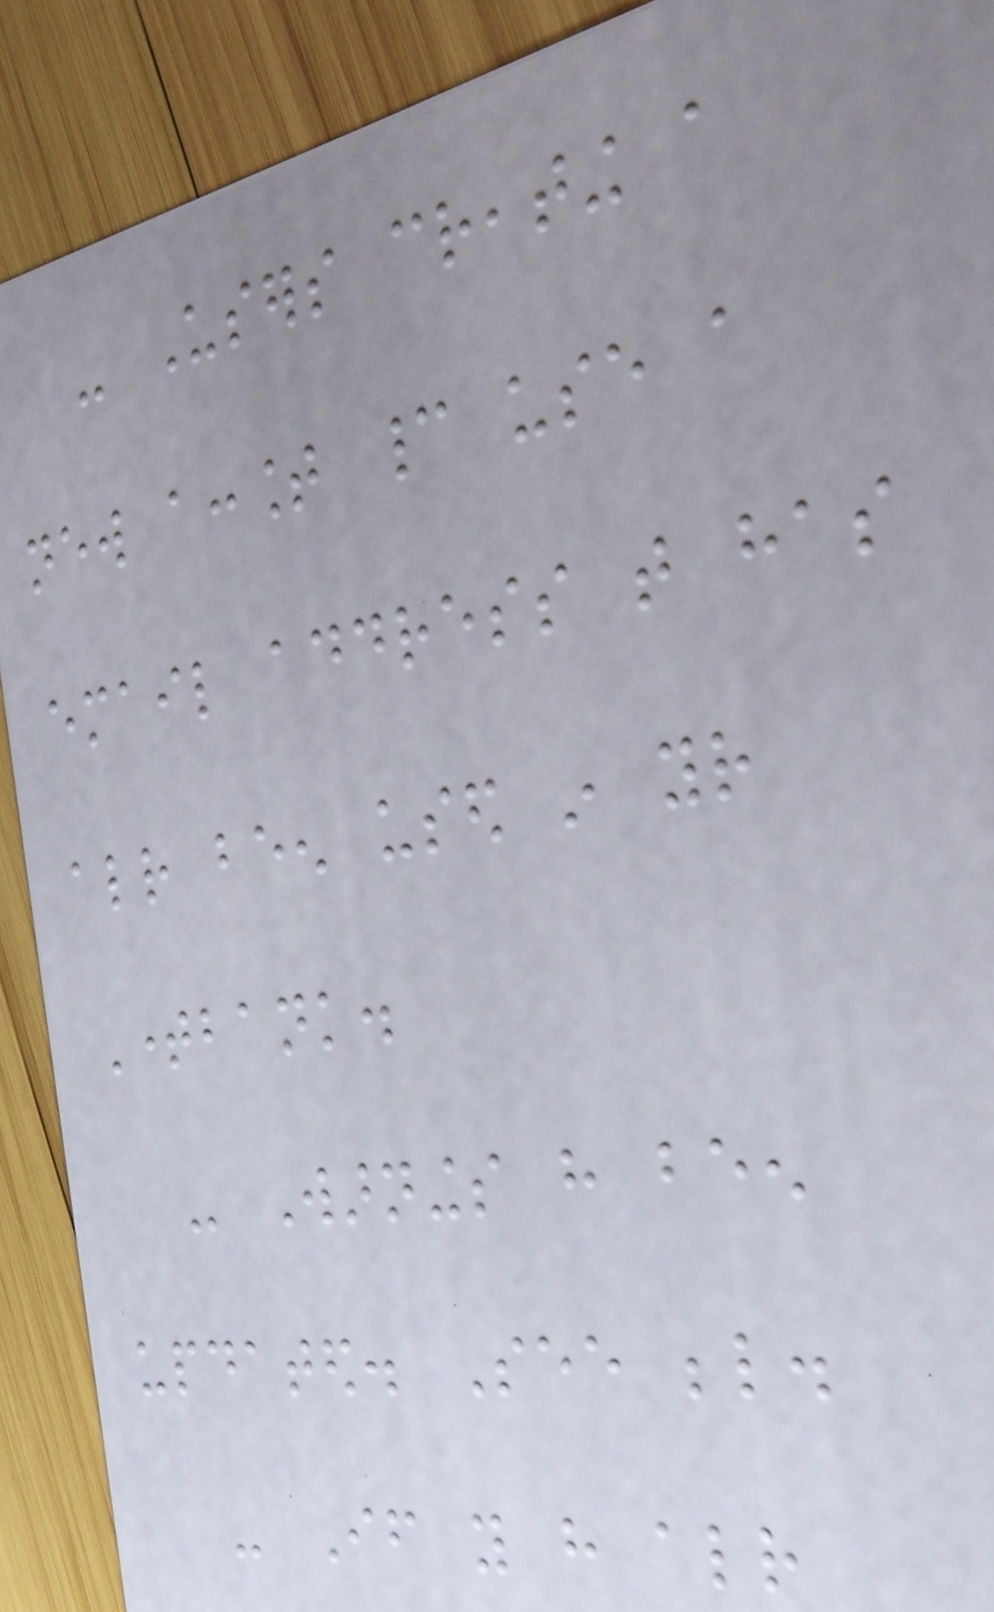- Users creating a
new account cannot use a
email address that has
already been used in your
Timebank.
- Warnings have been
updated. See below.
- If you have already
